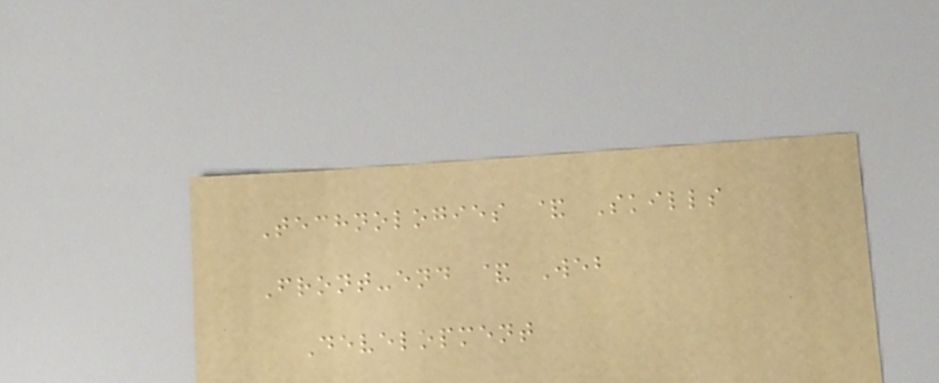Technologies & Skills
Front-end & Web
Development
